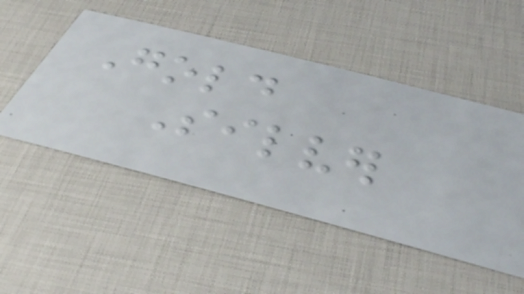Gold
Silver
